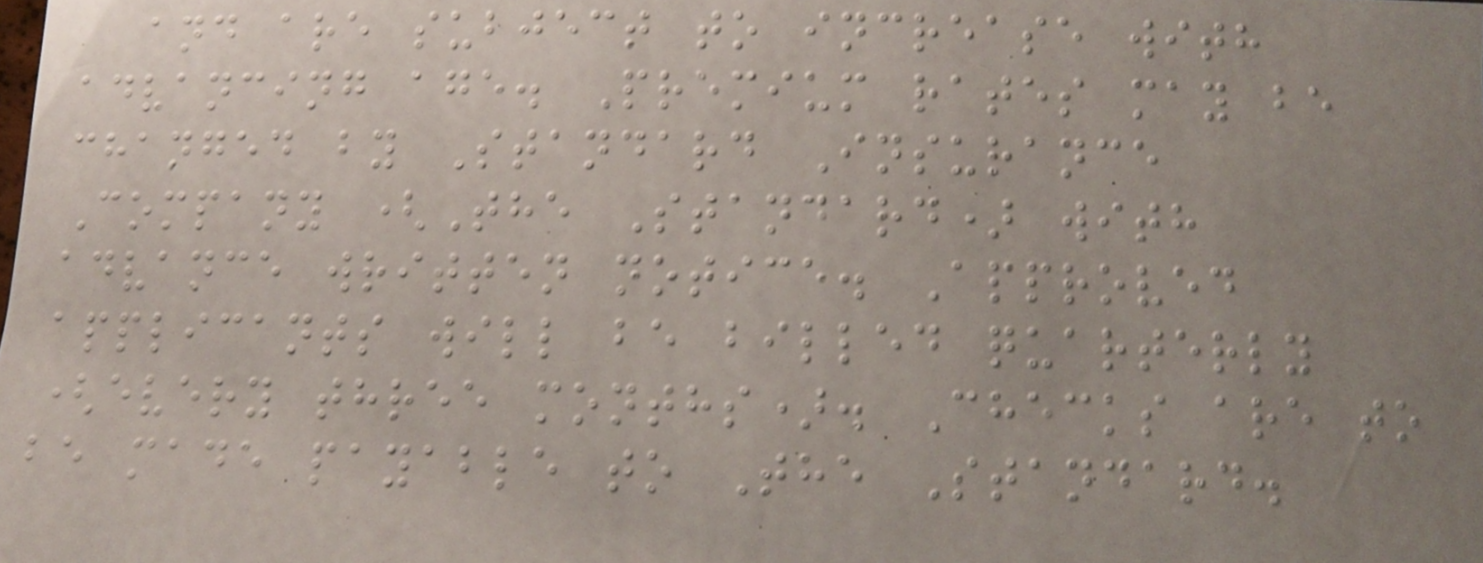and are subject to increase with
advancing age. Premium rates may be
changed by Standard Insurance
Company (The Standard) with
advance written notice. Approved
applicants will be billed quarterly
(every three months). Checks are to
be made payable to The Standard.
